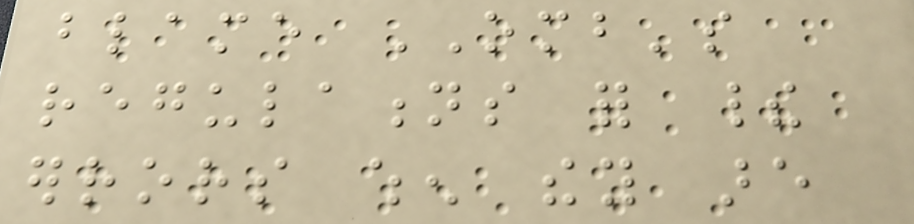blame OMB's
regulations for their
errors when they are
